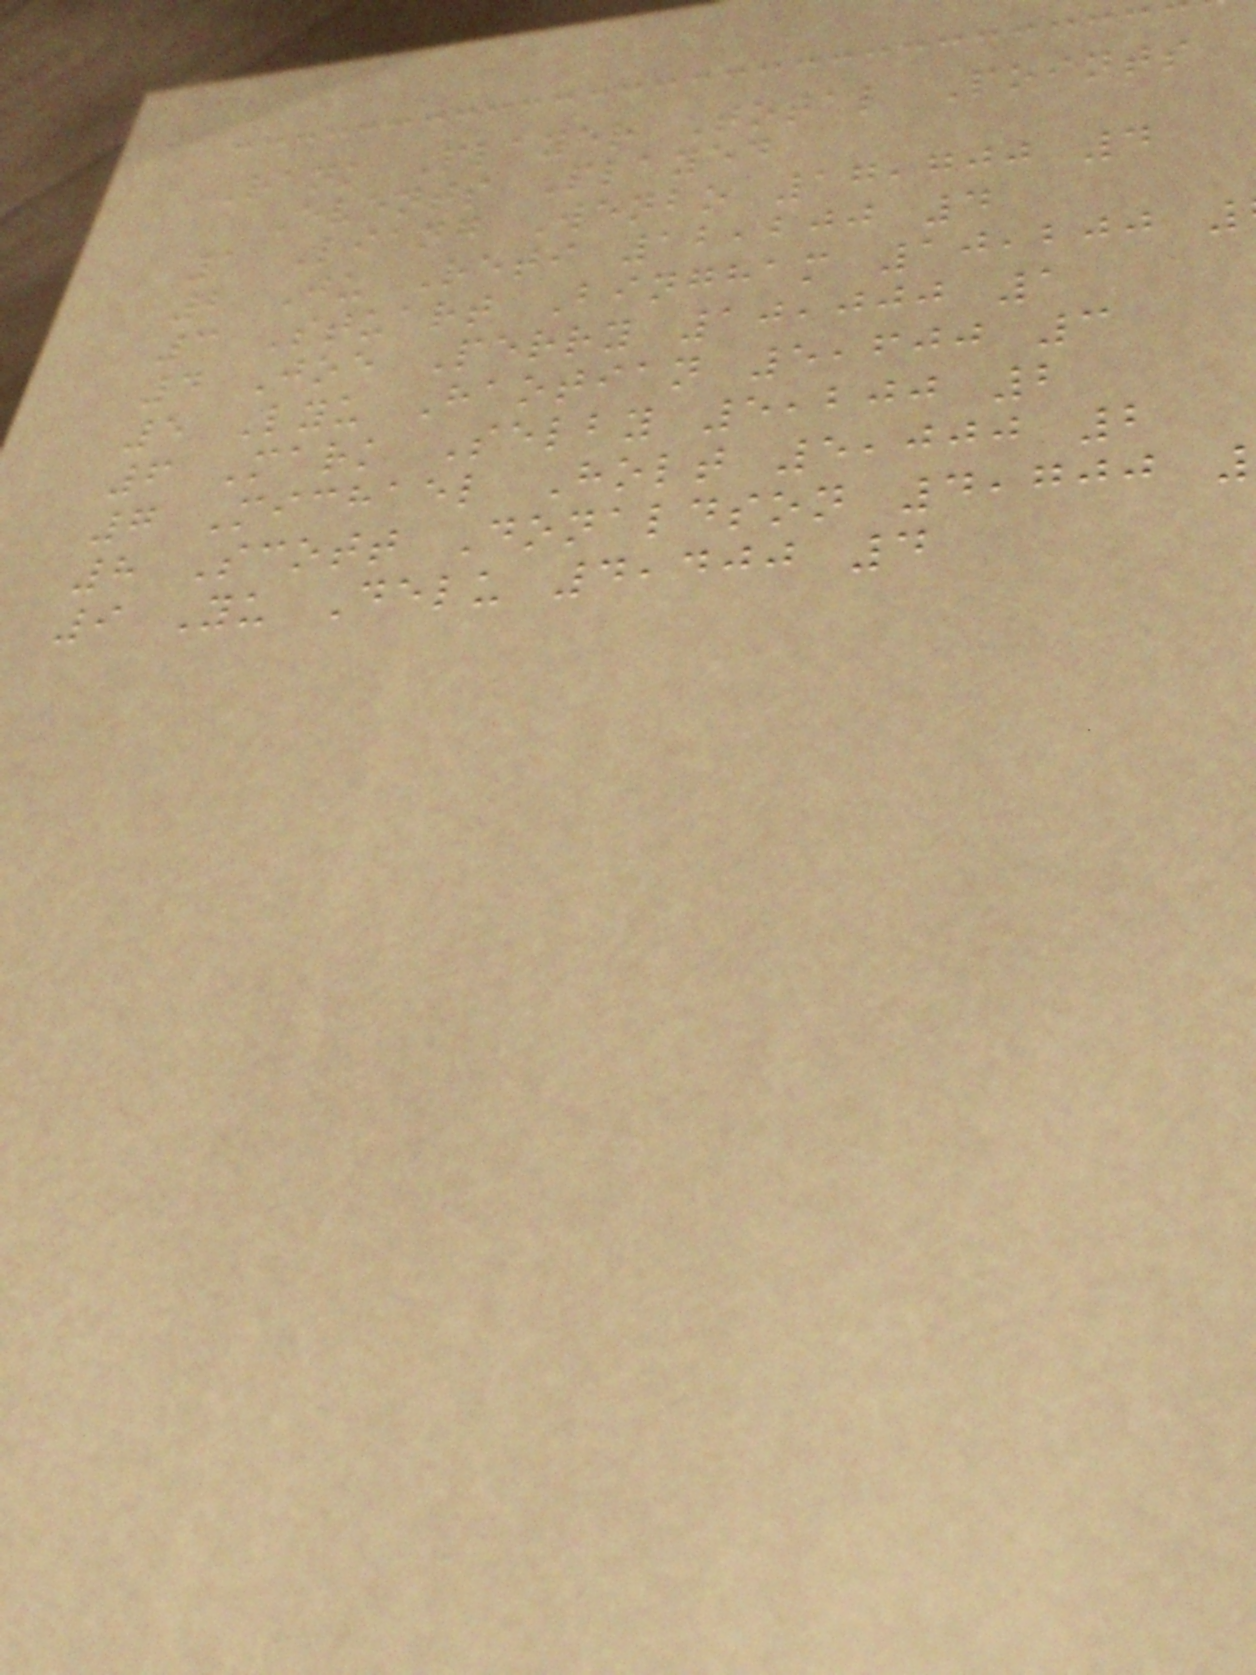Rank Player Total Points
Events Played
1 Liang Wenbo 17,700 4
2 Ju Reti 12,200 4
3 Stuart Bingham 10,200
4 Joe Perry 10,000 1
5 Lyu Haotian 5,600 3
6 Mark Selby 5,200 2
7 Michael Holt 5,000 2
8 Scott Donaldson 4,700
9 Yu Delu 4,400 4
